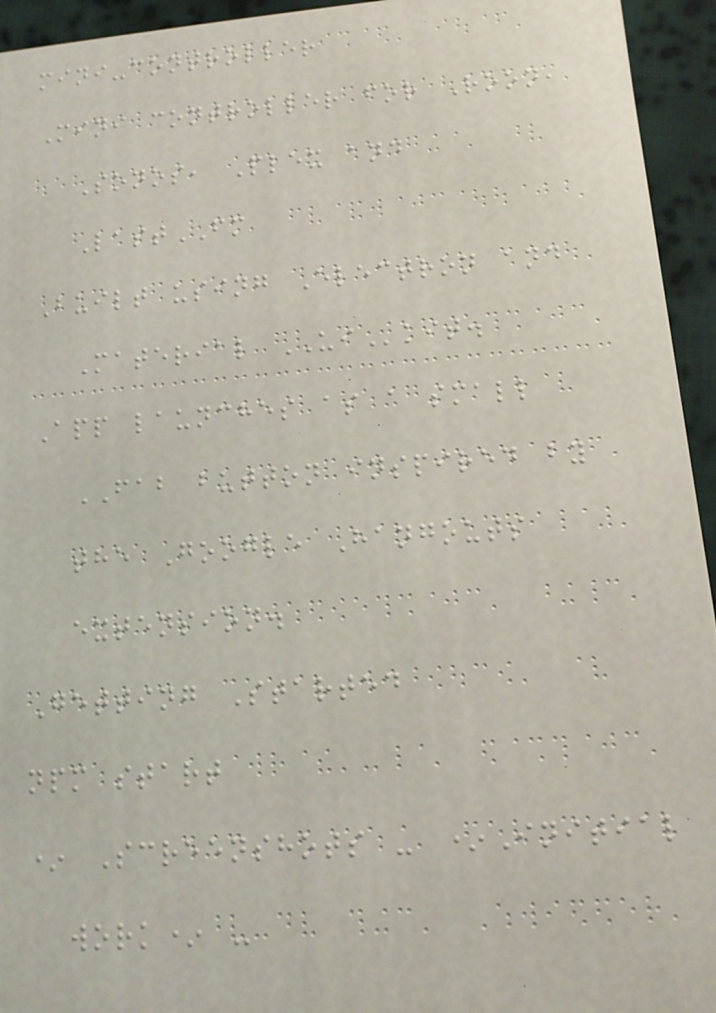mini-controller
Mini controller for Roon,
Sonos, Plex and
LastFM
Built using Electron and
Material UIkit.
App launches as a small
FAB button inspired by
the Google Hangouts
extension.
Getting Started
npm start
* Screenshots - *Initial
work* -
